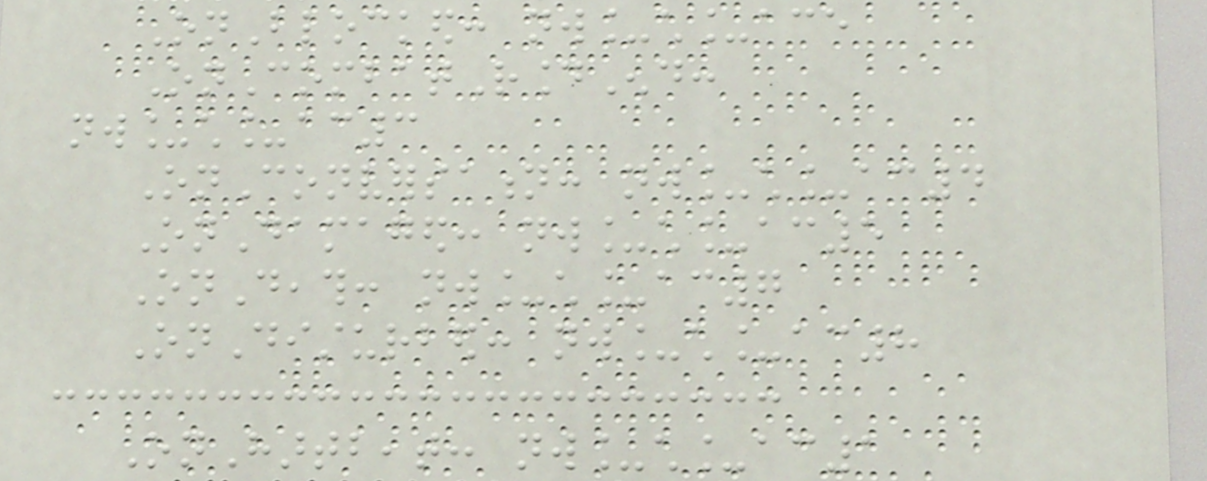OnBlocked: nw_ch_ace
OnCombatRoundEnd:
nw_ch_ac3
OnConversation: nw_ch_ac4
OnDamaged: nw_ch_ac5
OnDeath: nw_ch_ac7
OnDisturbed: nw_ch_ac8
OnHartbeat: nw_ch_ac1
